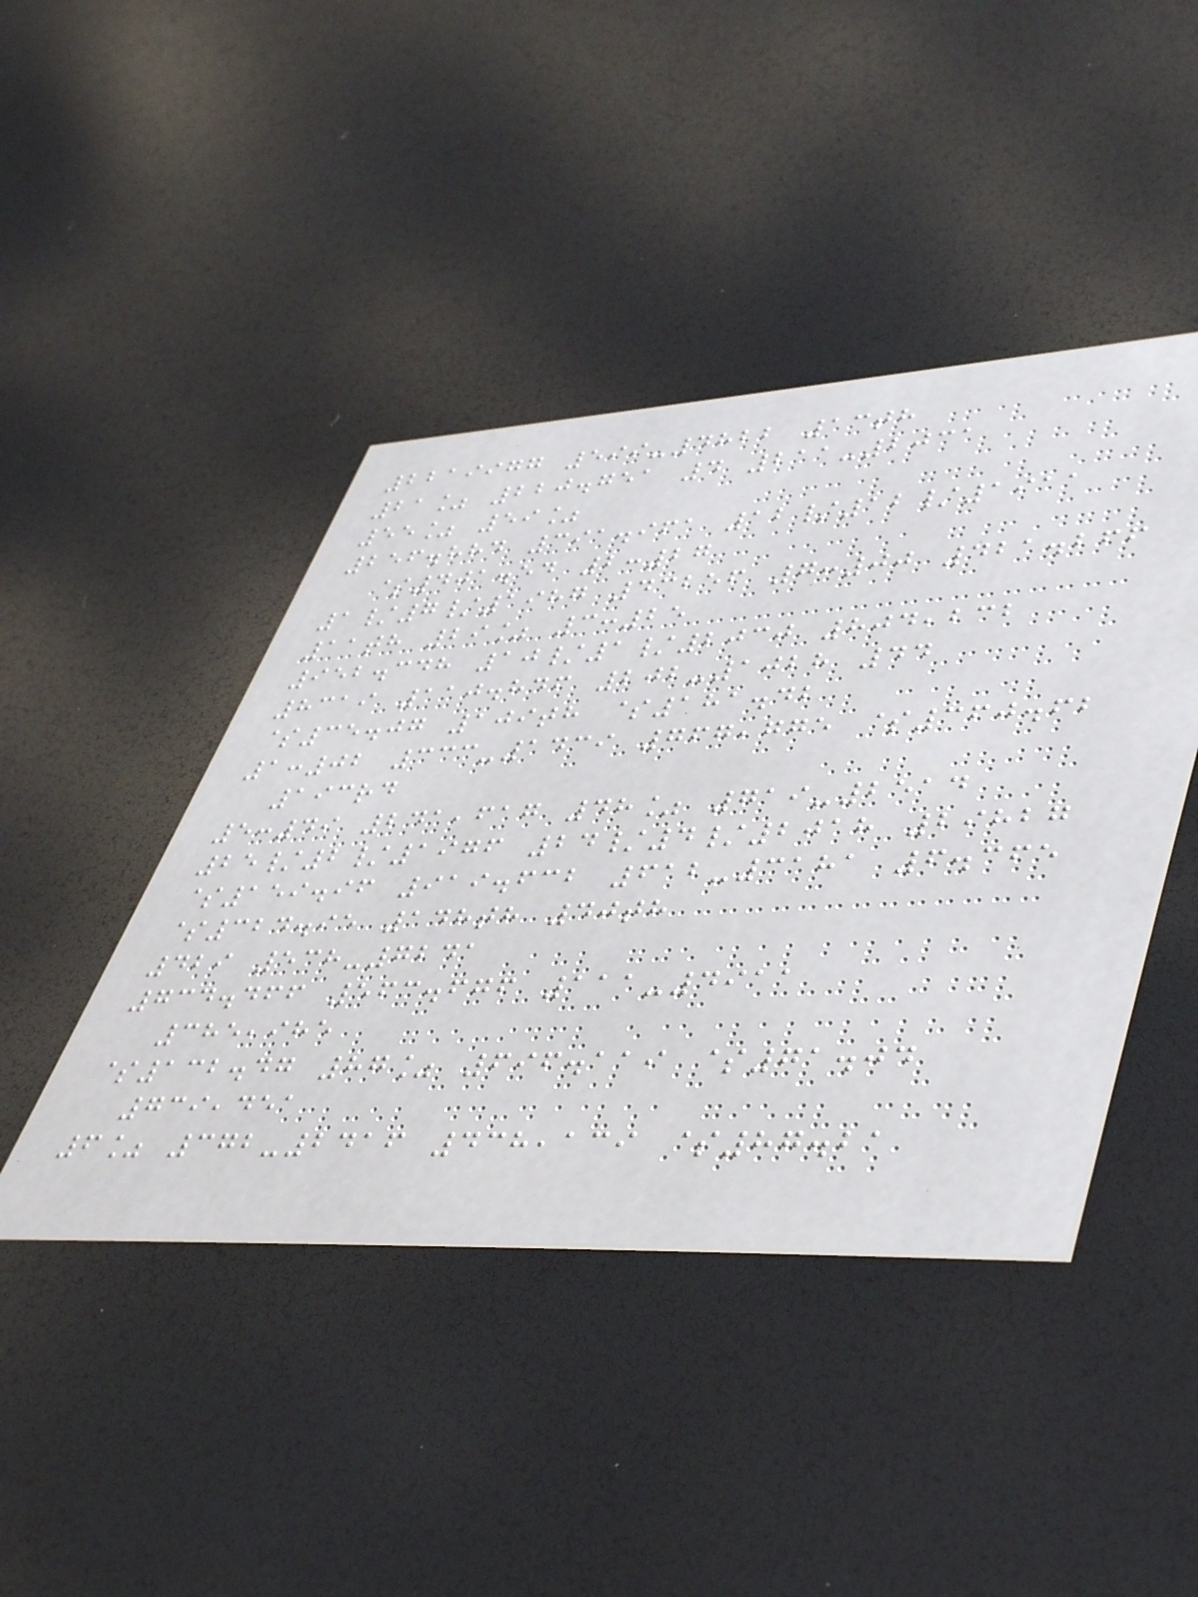2219977 599-4822 13th
21% 220.751 4 211-2031
55% 59%
256.884 391.961 12/12/1911
$401.54 2:27
1/7/1987 43256 7:00 421.266
11th 29% 3:25
952.348 10/1/2030 804,232
8319 110.846 202-1028 44
$35.07 109th $181.42
1:02 333-1439 767,775 $360.62
193rd
5:49 241,617 48% 719-2514
25/2/1976 24/4/2018 29827
$159.96 919.632 612-3181 6.365
$324.95 148th 40th
429 538-7241
734.466 563.676 111-4911
385,985
$132.47 87% 696.119 $71.04
739,451
6% 372-2416 438,139 $87.21
